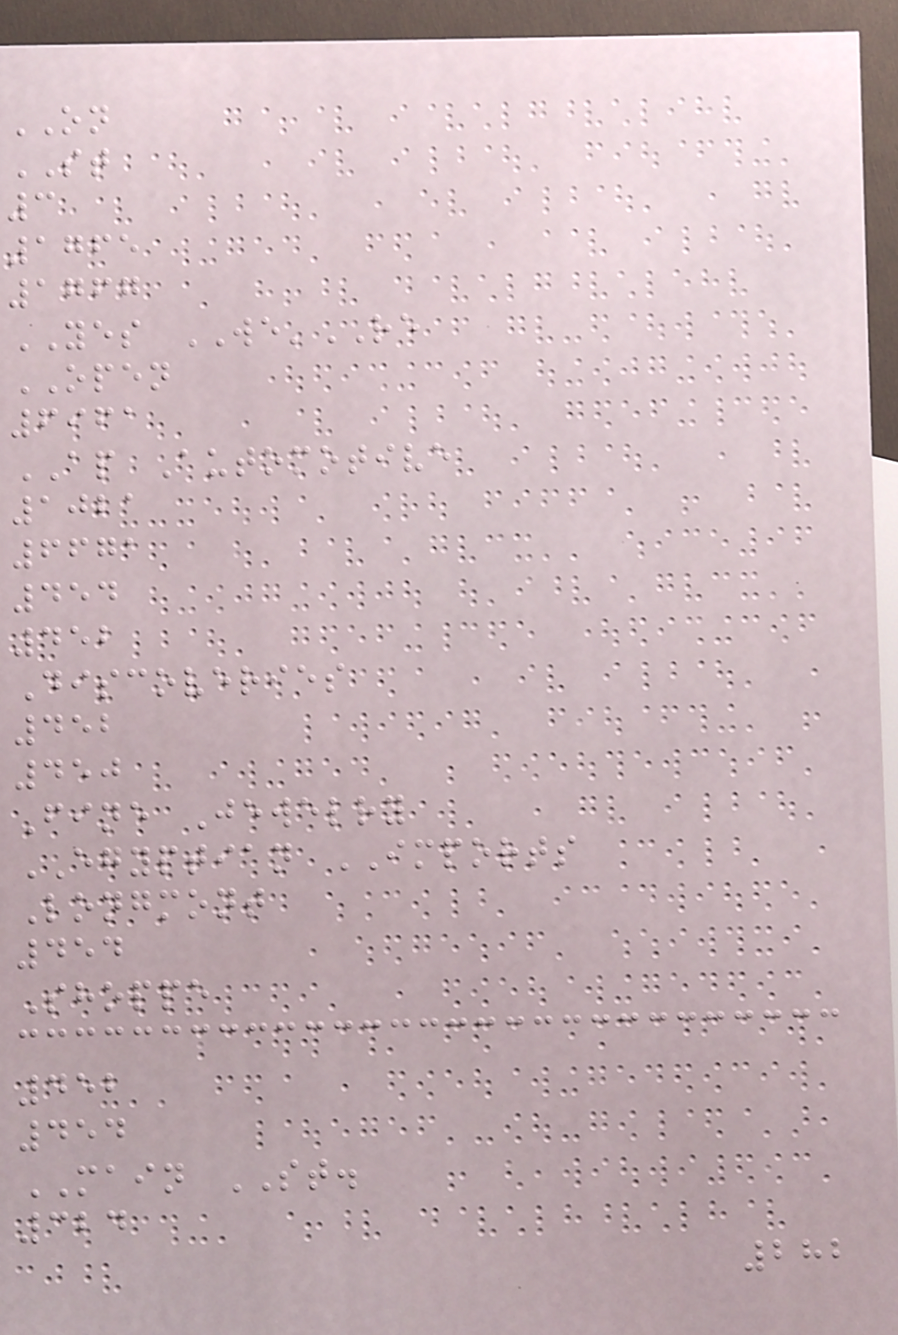ON
ST
3
1765
1767
YES WE'RE
OPEN
6961
AP Automotive
1021
6671
454
452
Discoveries
452
450
Fine Jewelry
EGYPTIAN IMPORTS
Longmont
454
Shoppe
452
454
MAIN ST.
324
282
